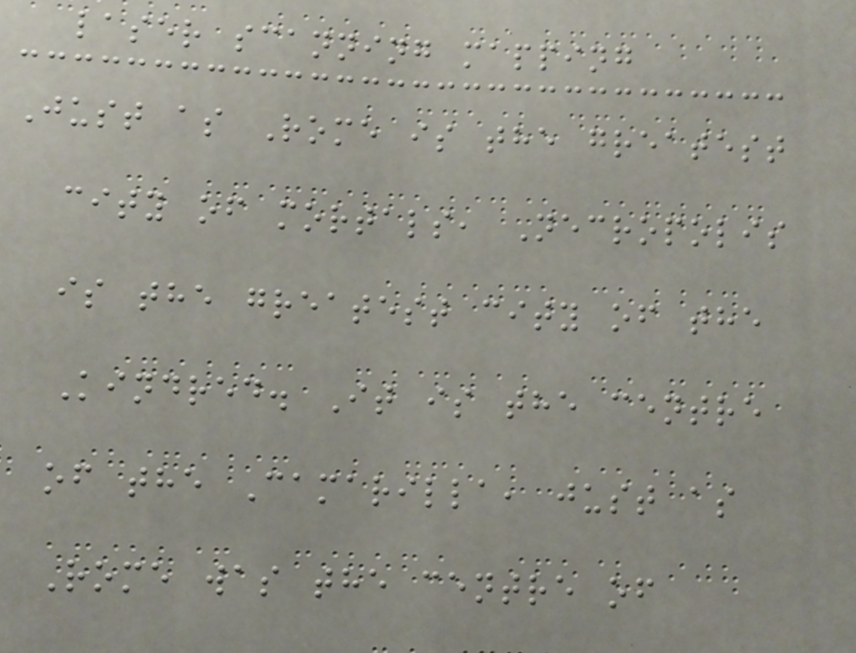laser scanning mapping
Just as Rome is the greatest
city of mortals, Necropolis
is the greatest city of the
Kindred. It is the centre
of the Camarilla, just as
Rome was the centre of
